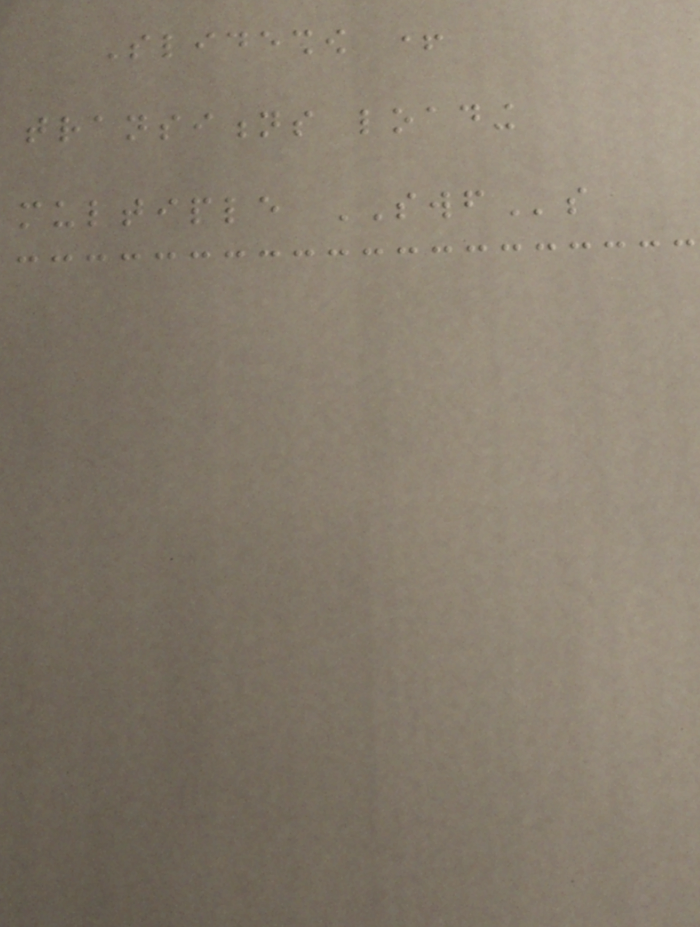Slideshow +
transitions loading
multiple SWFs
